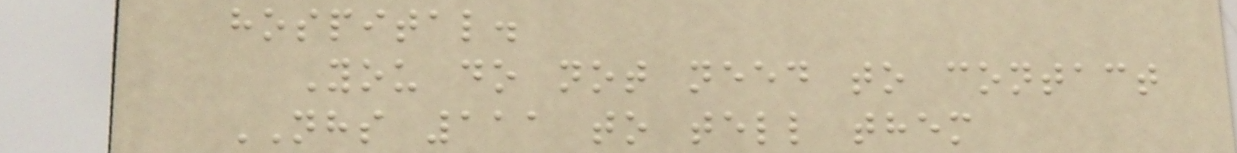hospital.
You do not need to contact
NHS 111 to tell them
